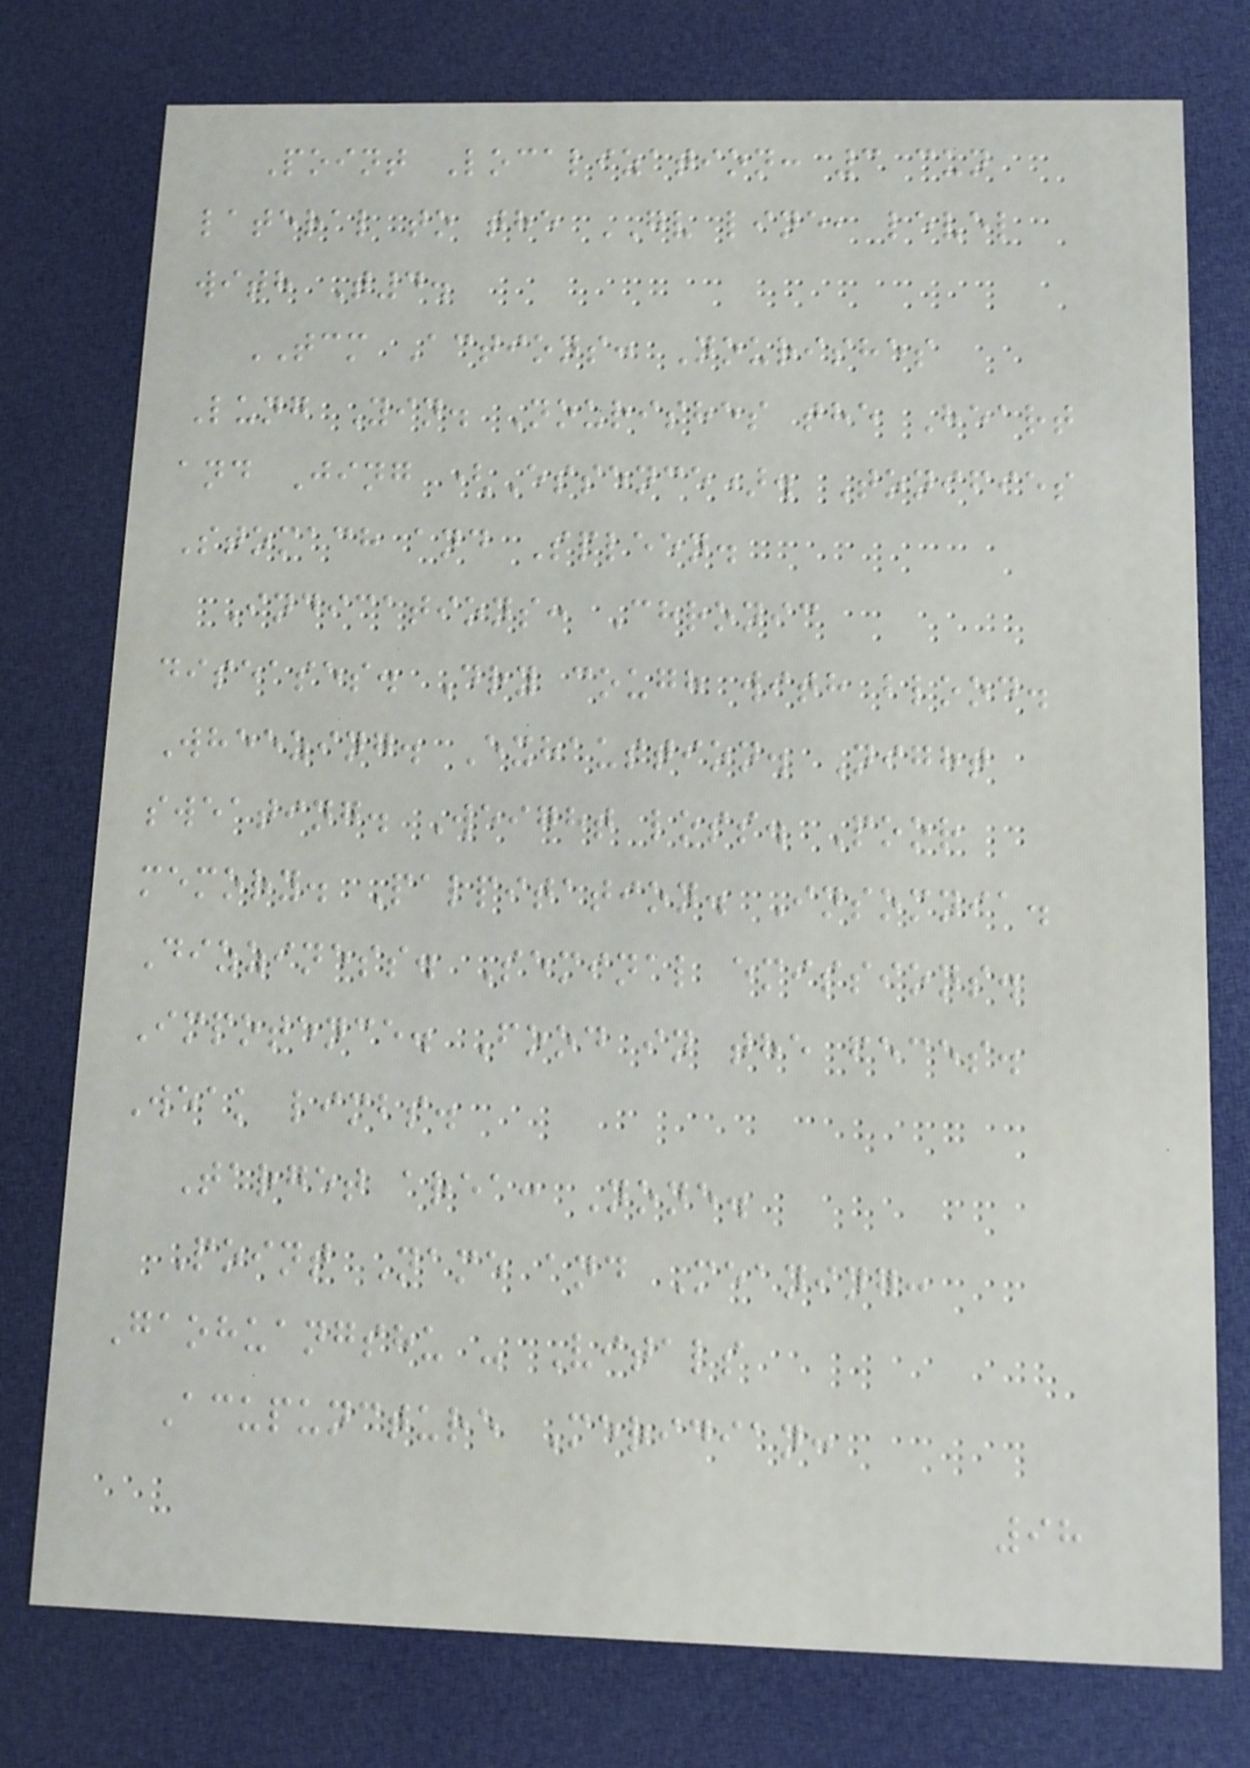Point Localization: 3 cun
lateral to the GV line, level
with T4.
TCM Actions: Nourishes
Lung Yin. Nourishes the Heart
and Jing (Essence). Tonifies
Stomach and Spleen.
Indications: Chronic
diseases. Dry cough with blood.
Wheezing. Exhaustion. Night
sweating. Weight loss. Poor
memory. Palpitation. Insomnia.
Dizziness. Seminal emissions.
Impotence. Food in the feces.
Weak limbs.
Target area: None.
Point Name and Meaning:
Gaohuangshu - Vitals
Acupuncture Meridian:
98
